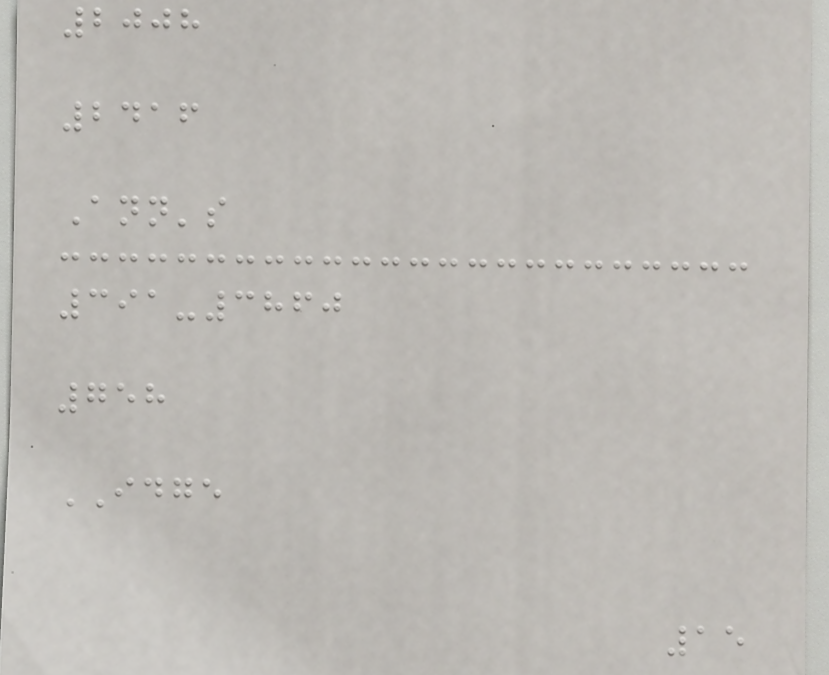2008
2416
Ann's
391-3860
758
IDGE
15
